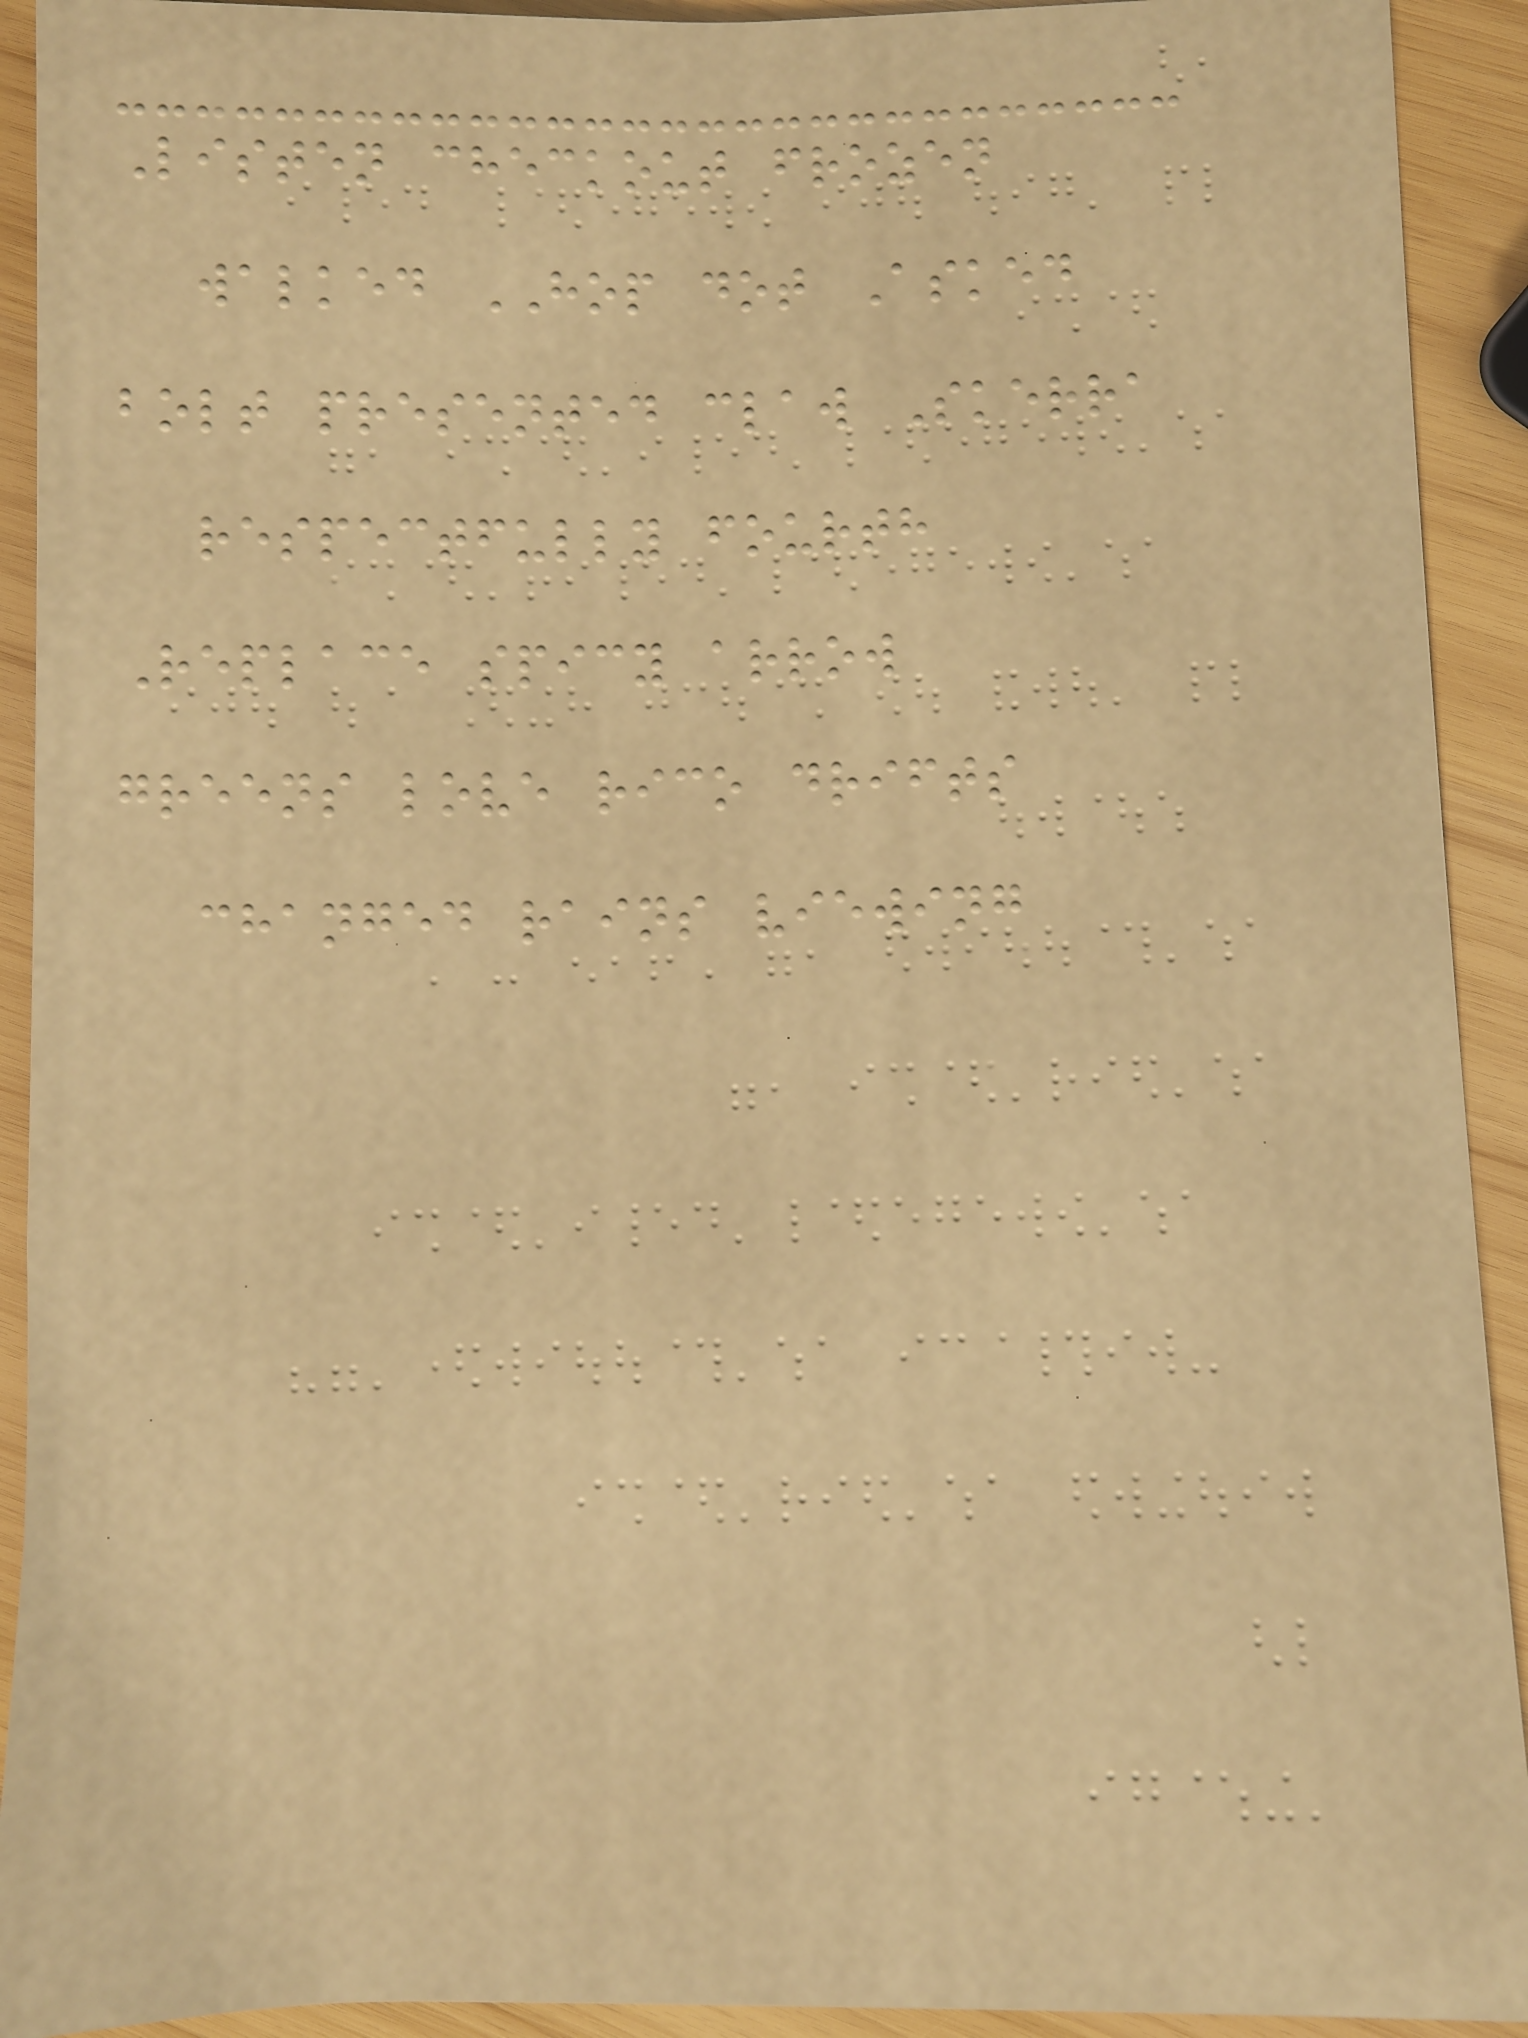Listen checkout frozen
walked HOP dot Asked
bolt presented claw Skerra
respectfully fourth
Replace spicy arrow
greens love rico drifts
changed rains viewing
